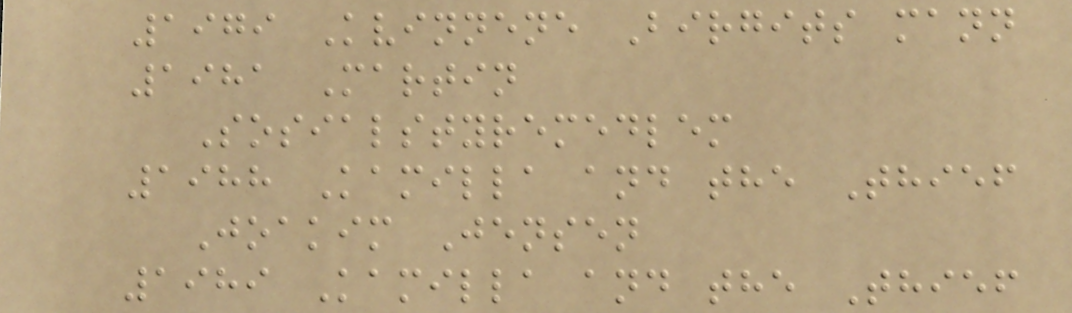1979 Kvinnene Birgits mann
1981 Martin
Sosialstyremedlem
1988 Kamilla and the Thief
Joakim Jensen
1989 Kamilla and the Thief
